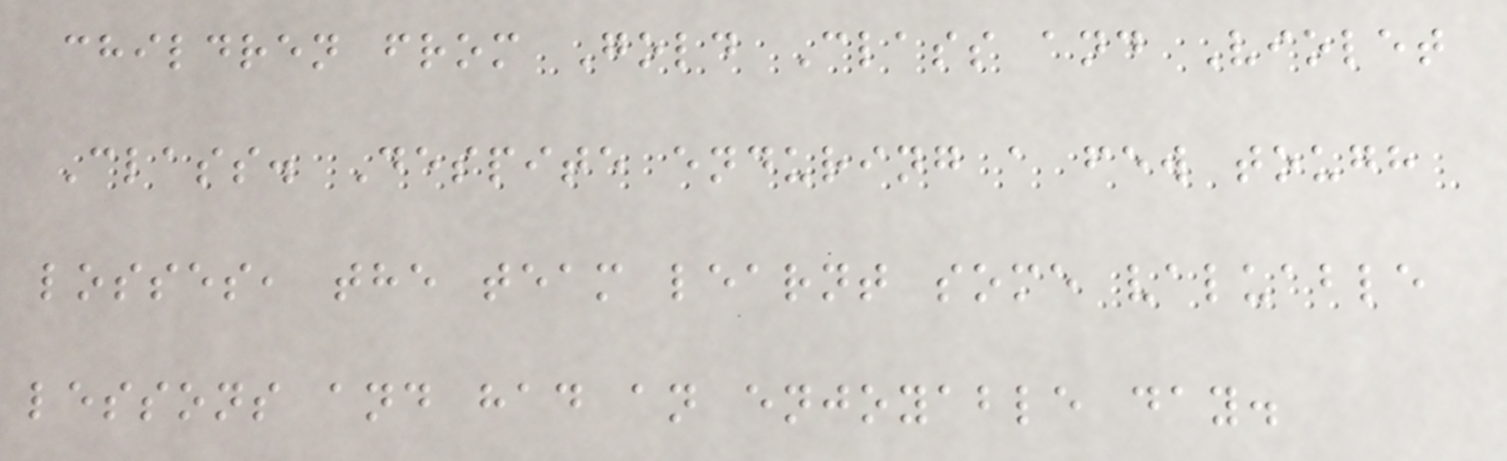children from Gold Class and Violet
Class. Despite enduring a few tough
losses, the team learnt some valuable
lessons and had an enjoyable day.
